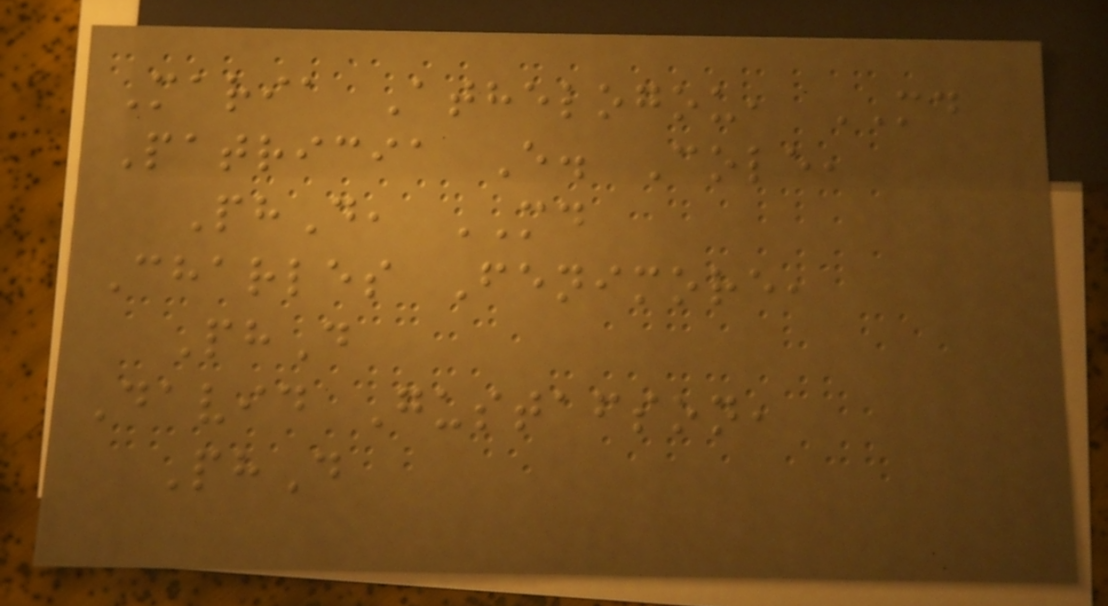Maria Athelogou, MD
Patricia E. Cole,
PhD, MD
Charles Fenimore,
PhD
David Gustafson,
PhD
